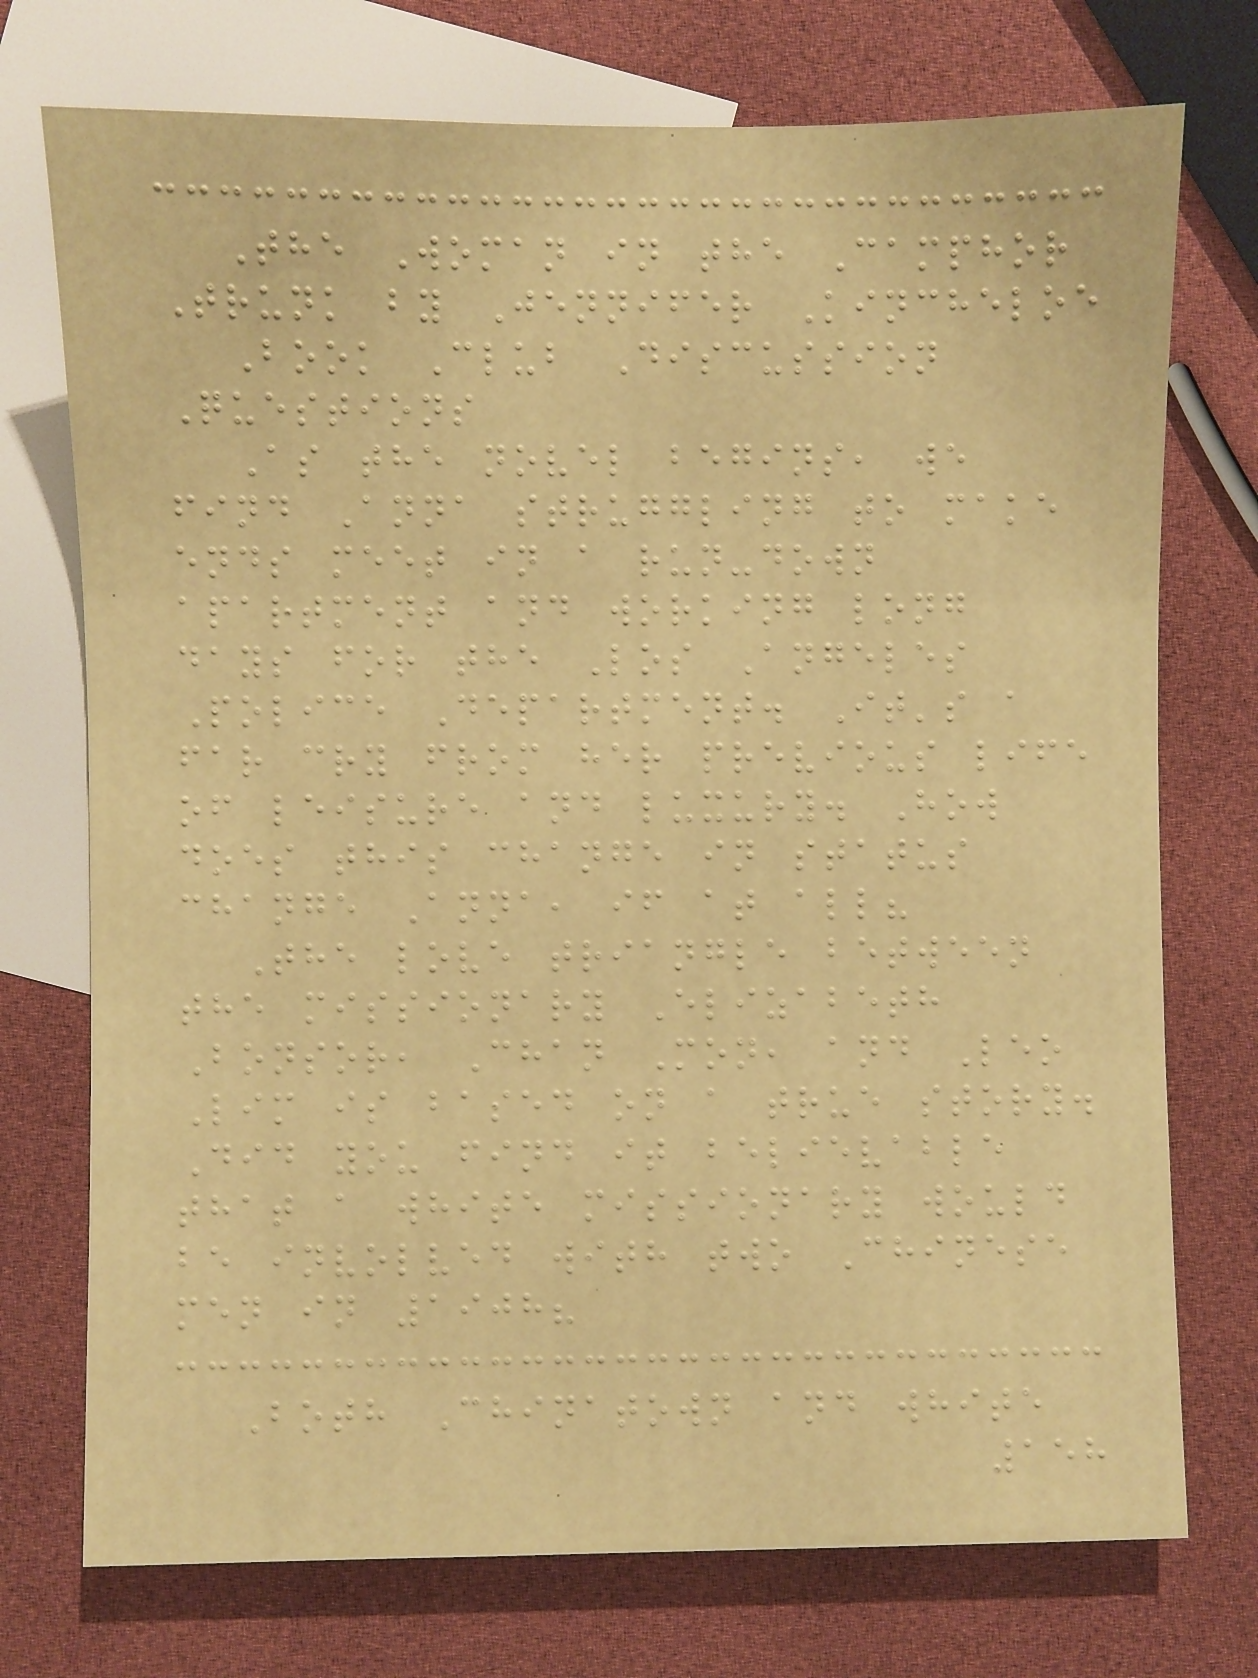The Woman in the Camphor
Trunk by Jennifer Kincheloe
Book Club Discussion
Questions
As the novel begins, we
find Anna struggling to make
ends meet in a run-down
apartment and working long
days for the Los Angeles
Police Department. It's a
far cry from her previous life
of leisure and luxury. How
does this change in status
change Anna, if at all?
The love triangle between
the missionary Elizabeth
Bonsor, Chan Mon, and Leo
Lim is based on a true story.
Did you find it believable
that a white missionary would
be involved with two Chinese
men in 1908?
Both Chinatown and white
158
